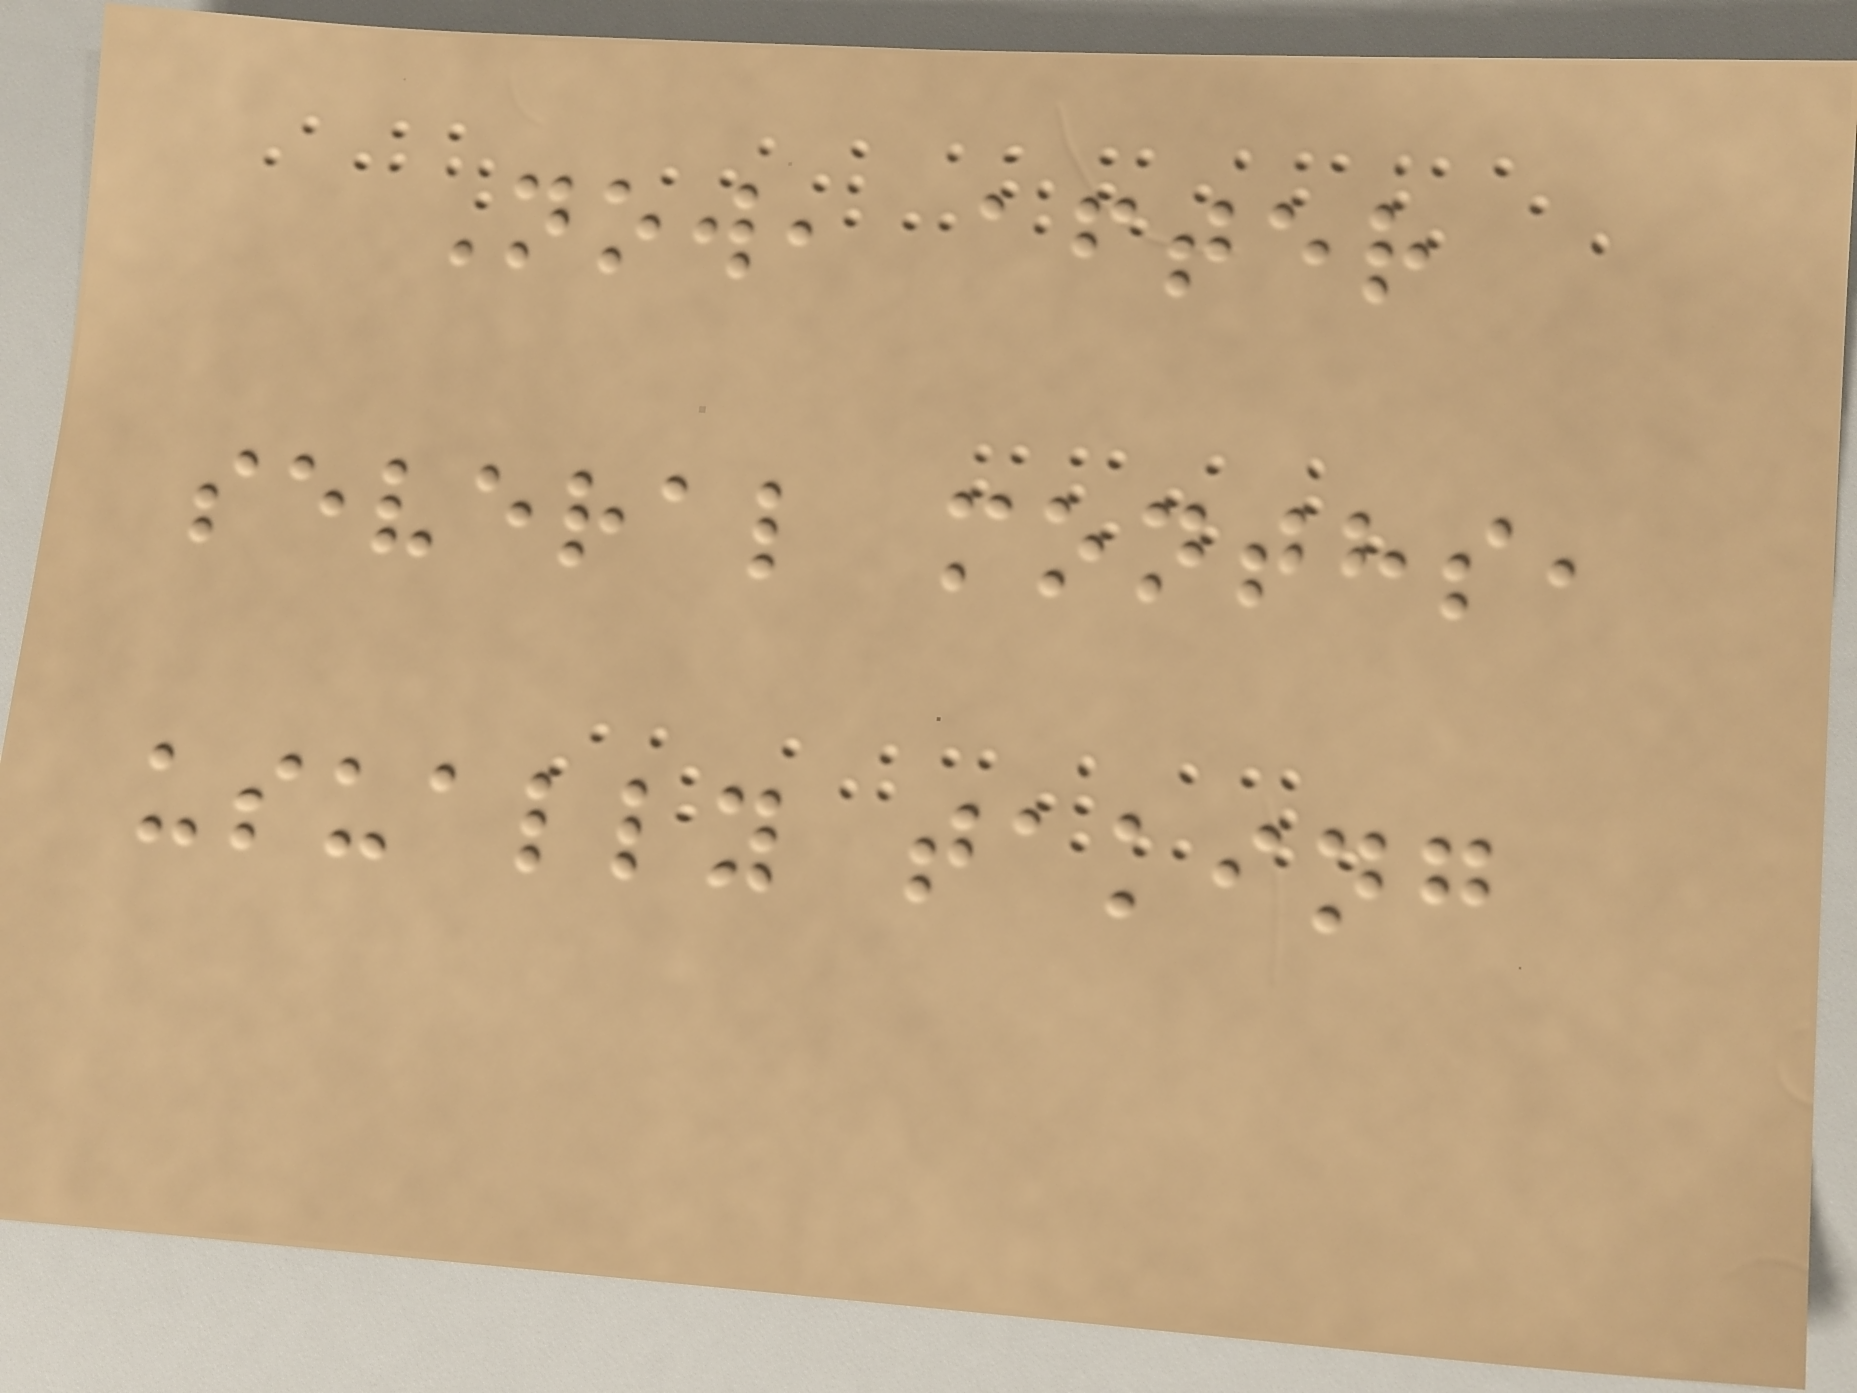Now, after
several months,
usually taking
